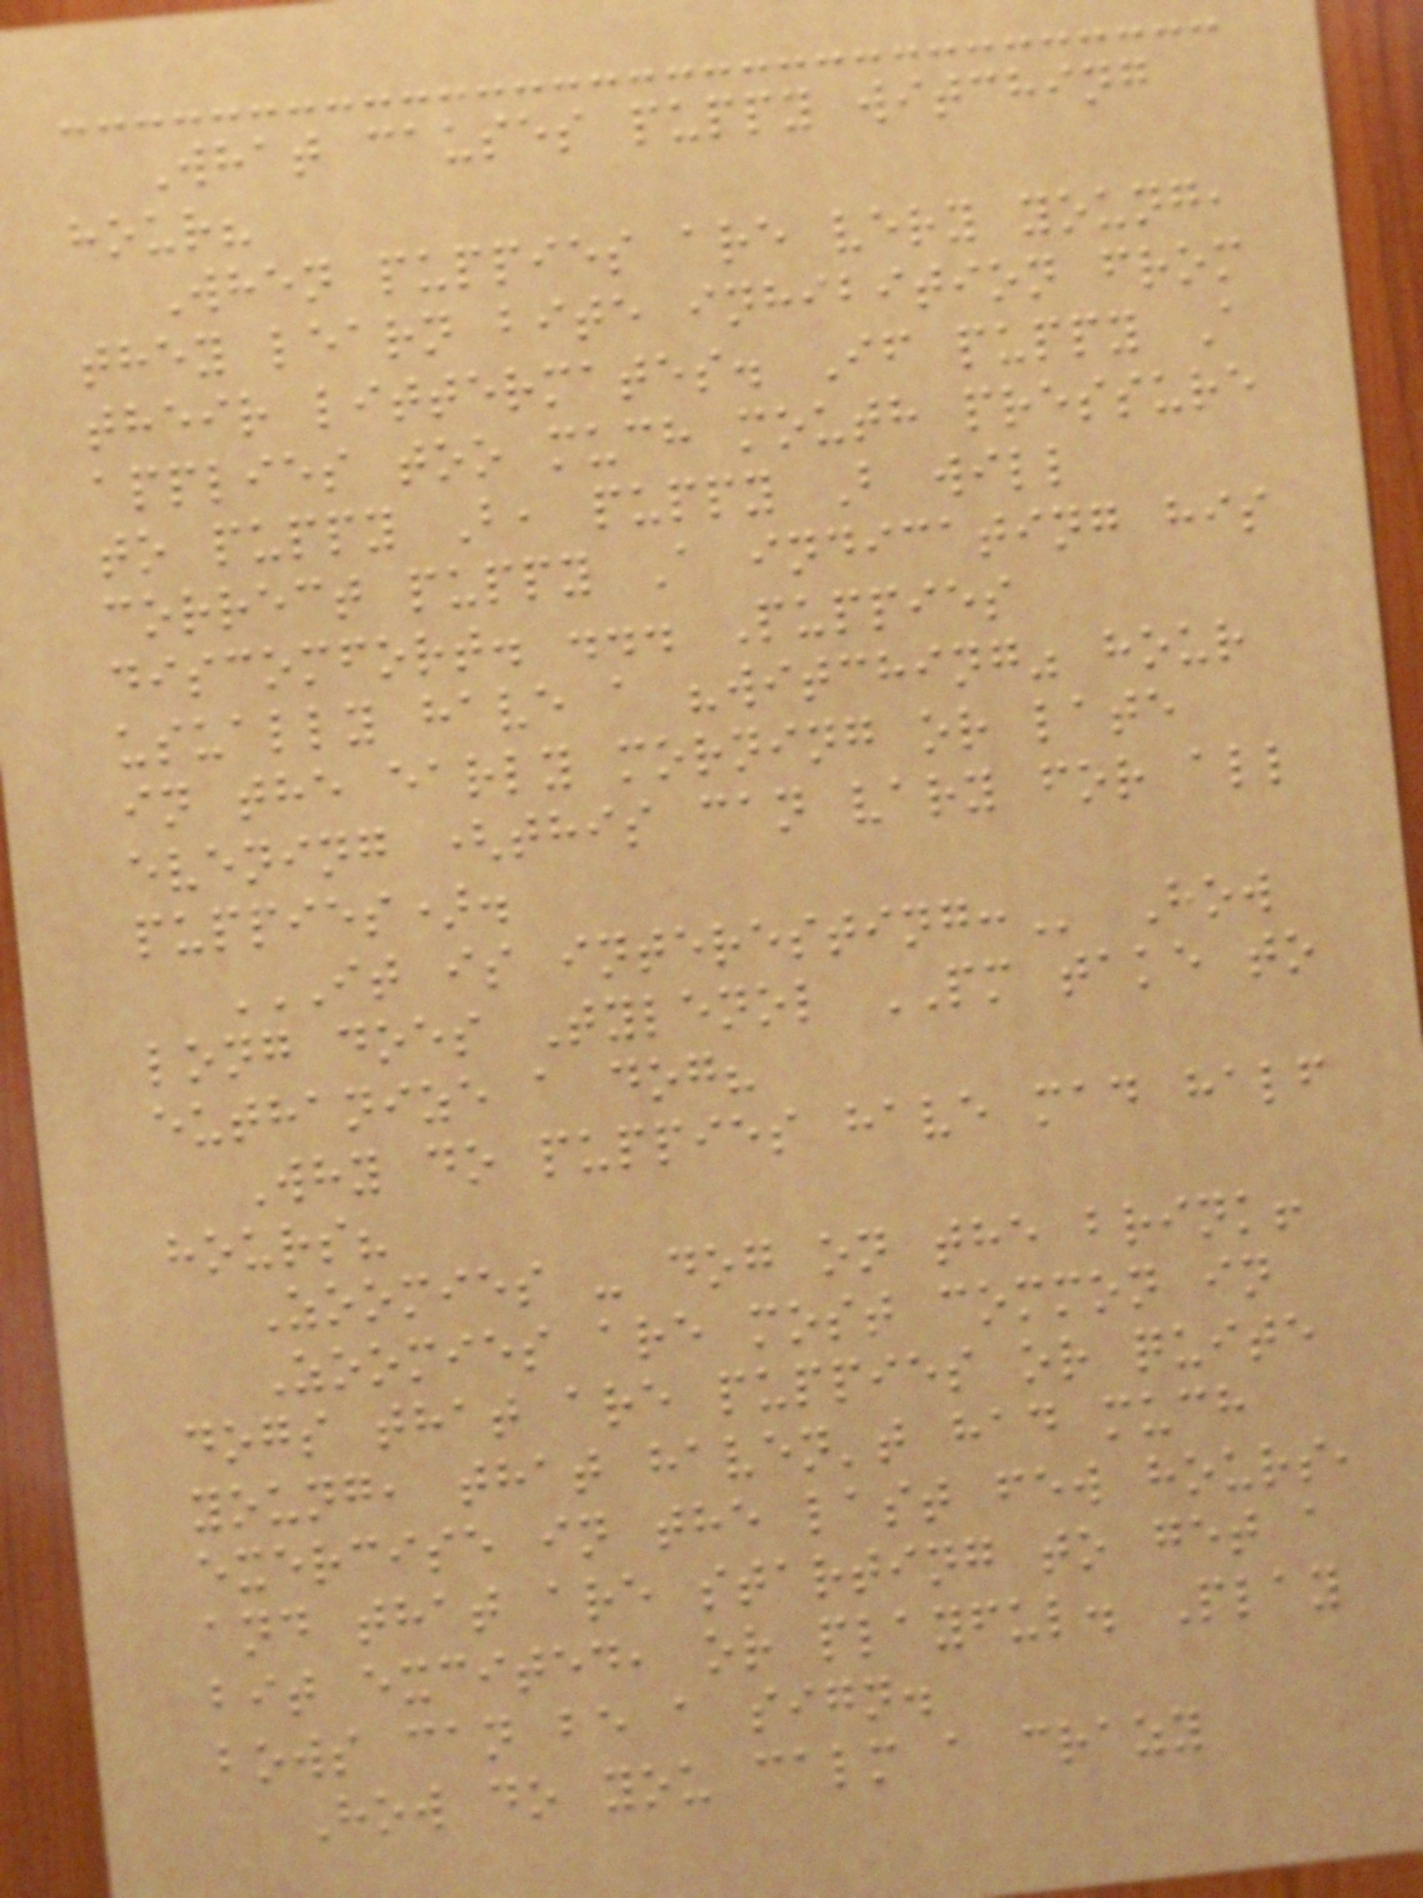What causes puppy witching
hour?
When puppies are very young,
they learn bite inhibition from
their littermates. If puppy A
applies too much mouth pressure
to puppy B, puppy B will
correct puppy A indicating his
discomfort. ... Puppies
usually have a "witching" hour
in the early morning or late
evening (this can vary for all
puppies).
IT IS INTERESTING: How
long does Tylenol PM take to
euthanize a dog?
Why do puppies have mad half
hours?
Zoomies - dog on the brink!
Zoomies are most common in
dogs that are puppies or quite
young, that haven't had much
exercise in the last few hours,
and that are starting to get a
bit excited, or playful. Play
bows can be a sign.
How do you calm a crazy
